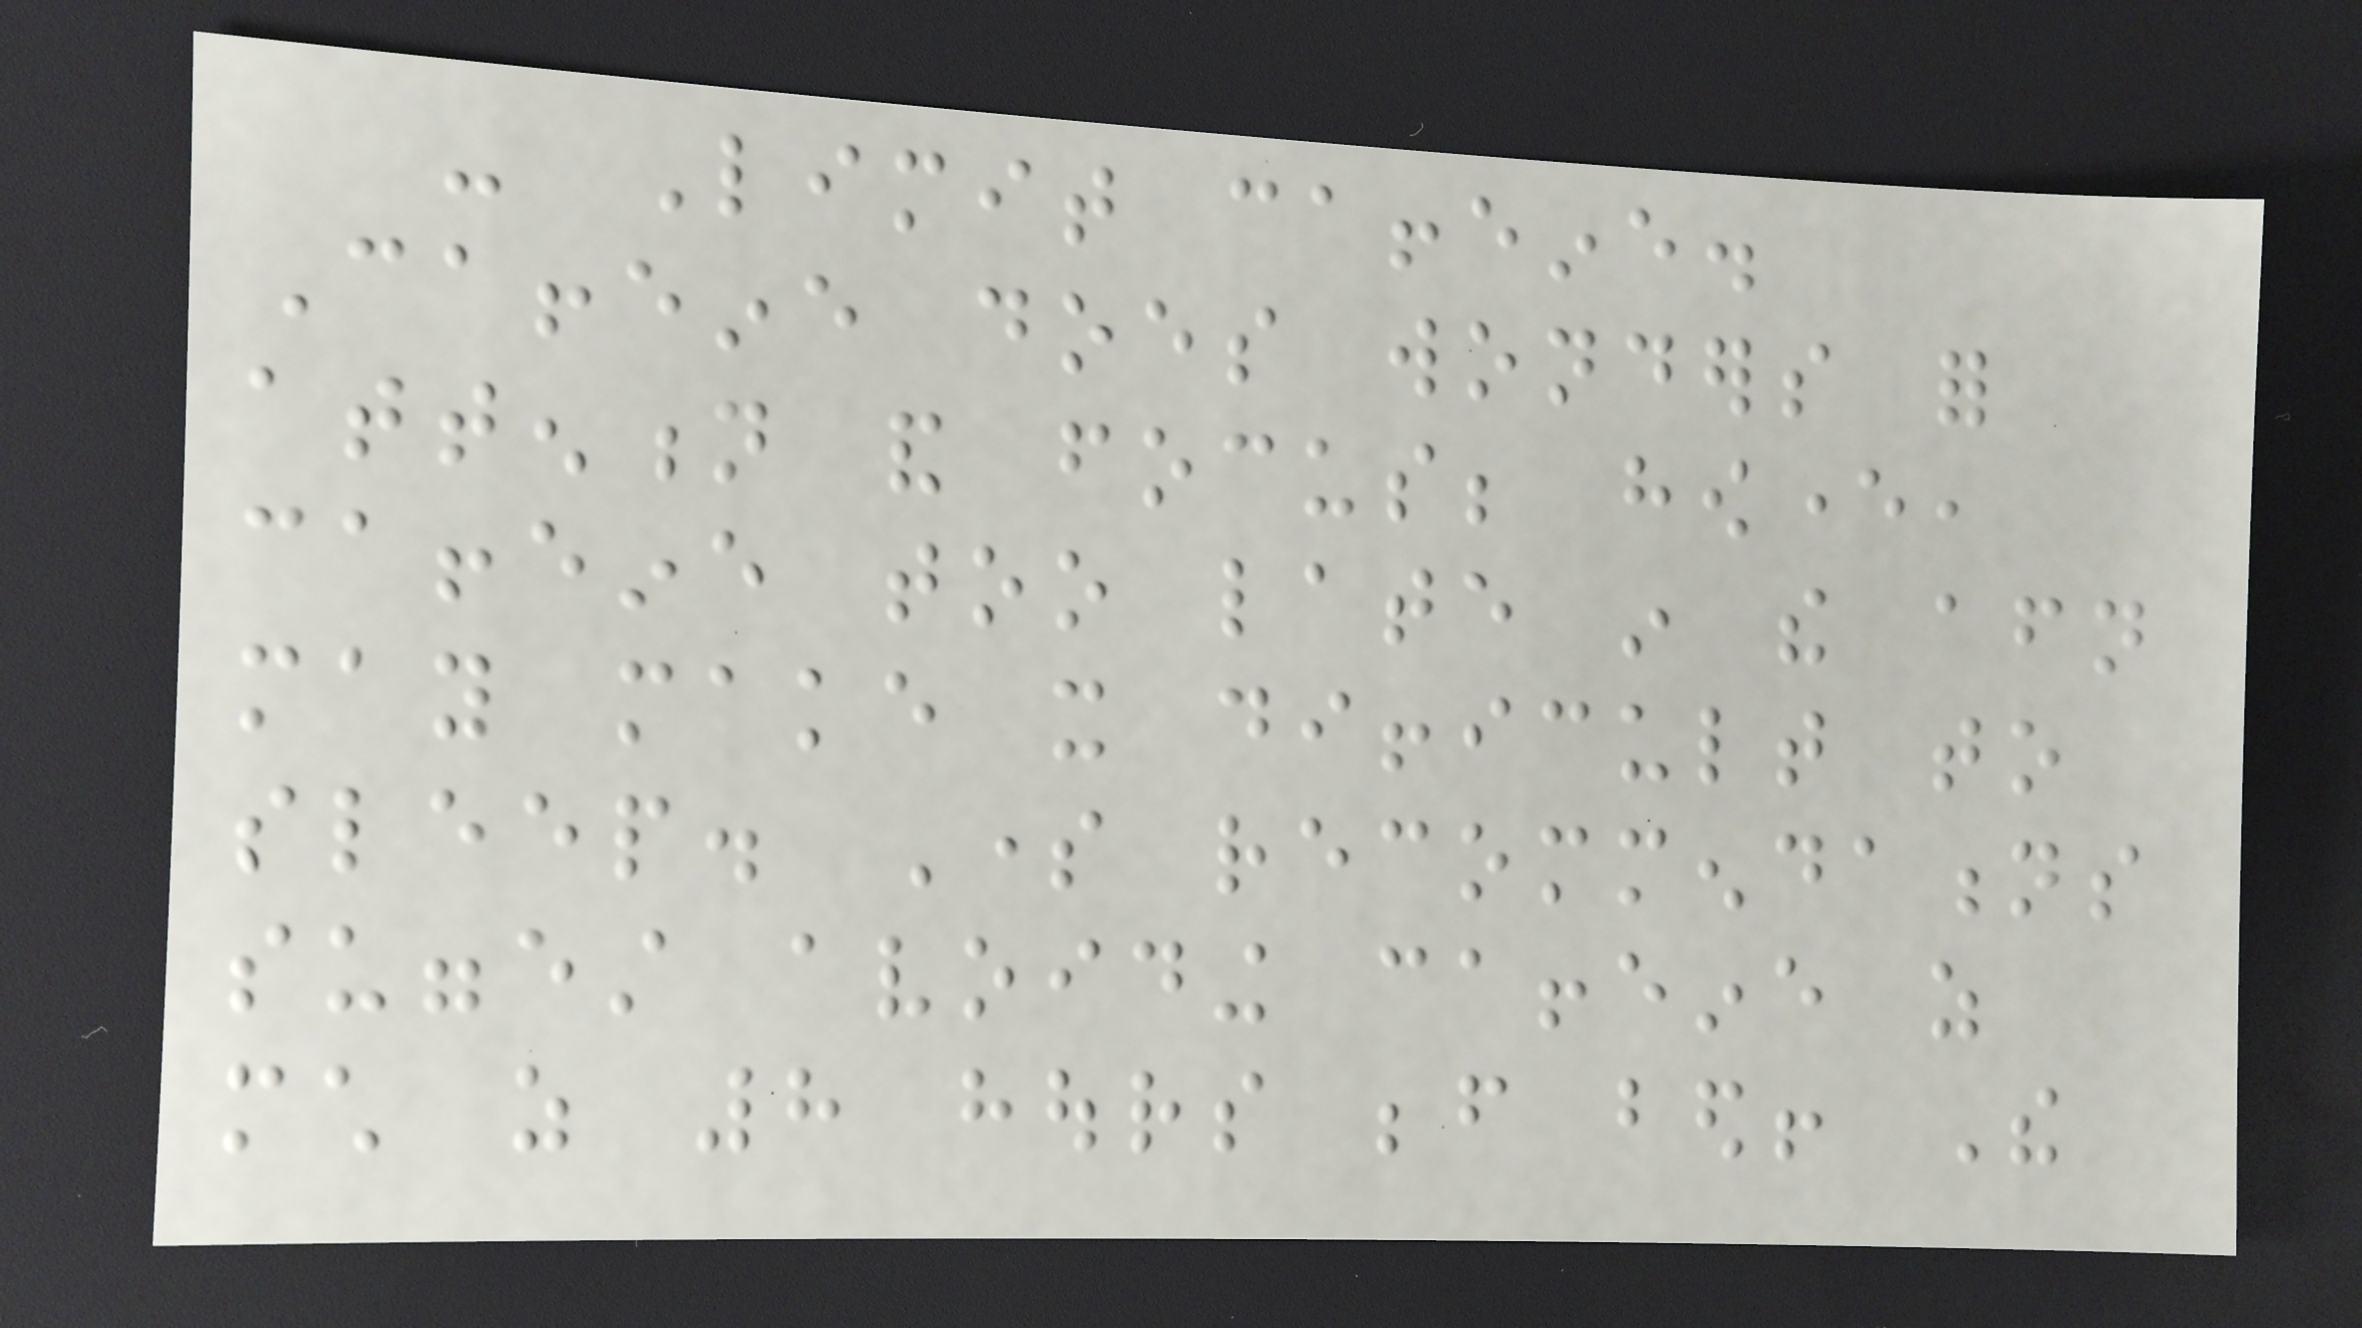- Limit caffeine.
Caffeine does wonders for
attention and focus; however,
caffeine too late in the afternoon
may make it difficult to
sleep. Some recommendations
suggest avoiding caffeine as
much as 8 hours before bed! The
